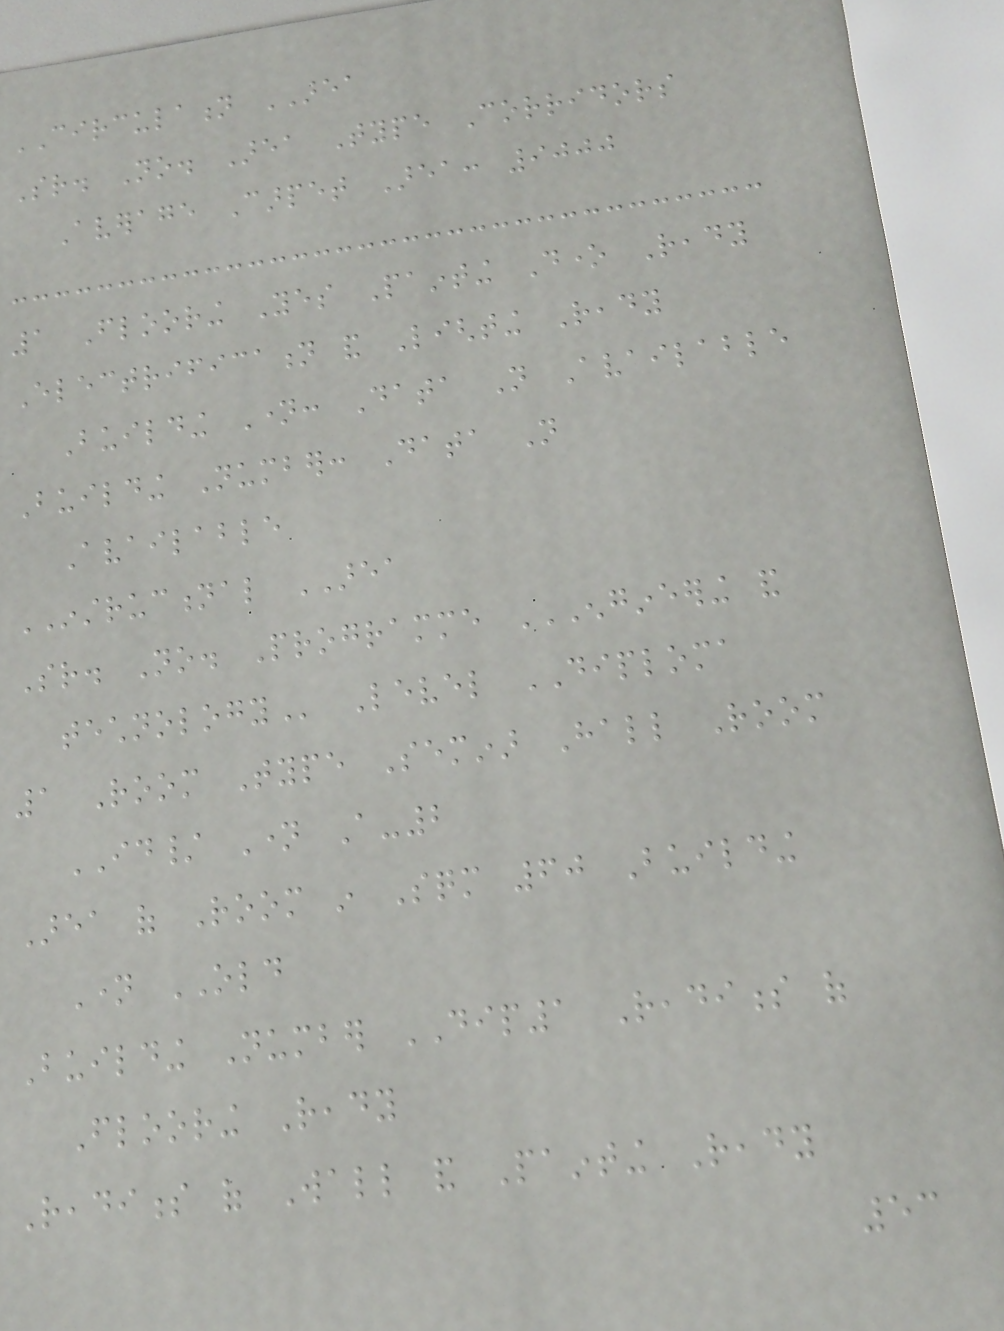CIRCULATION AREA
Sr. No. Area Type Corridors
Average Carpet Area: 9000
1 Flooring Yes Painting Done Ready
Electrification and Lighting Ready
Building Name: Data Not Available
Building Number: Data Not
Available
INSTRUCTIONAL AREA
Sr. No. Programme ENGINEERING AND
TECHNOLOGY Level DIPLOMA
1 Room Type Seminar Hall Room
ID/ Name A-2
Area of Room in Sqm 60 Building
Name OLD
Building Number DIP1 Readiness of
Flooring Ready
Readiness of Wall and Painting Ready
53
